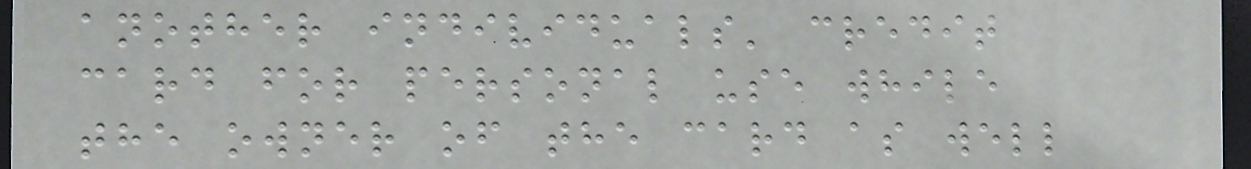another individuals' credit
card for personal use while
the owner of the card as well
